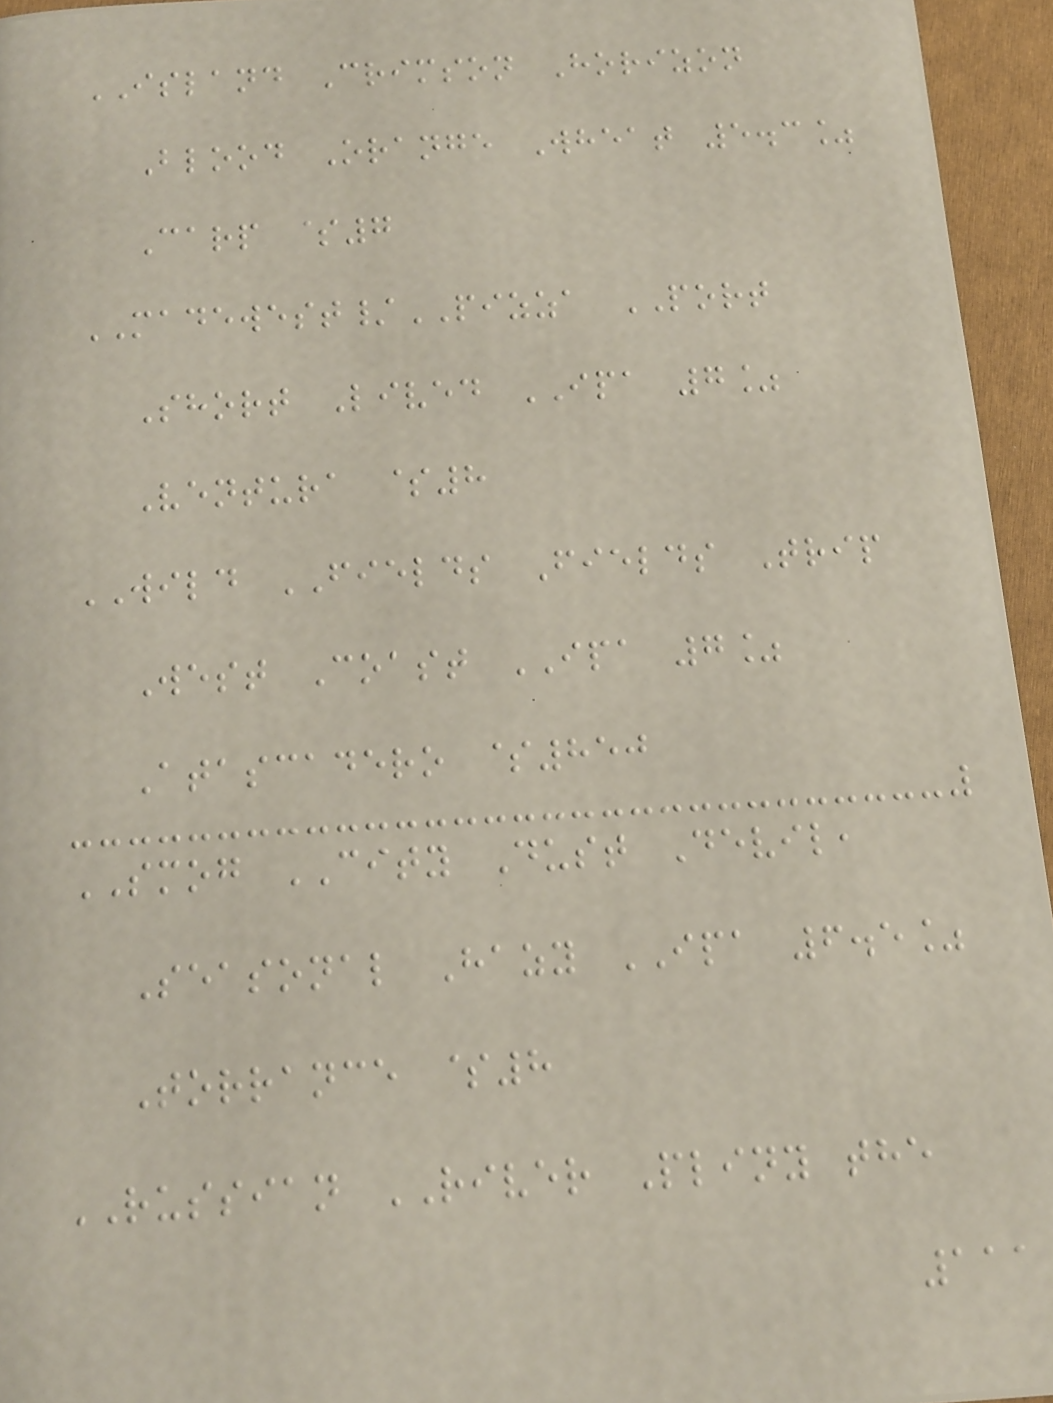ISLAND Crimson Horizon
Blood Orange Wheat 5.3%
Carp $7
MADEWEST/PIZZA PORT
Short Lived IPA 7%
Ventura $8
WILD FIELDS Fields Trip
West Coast IPA 7%
Atascadero $850
SMOG CITY Dust Devil,
Seasonal Hazy IPA 6.5%
Torrance $8
RUSSIAN RIVER Pliny the
111
